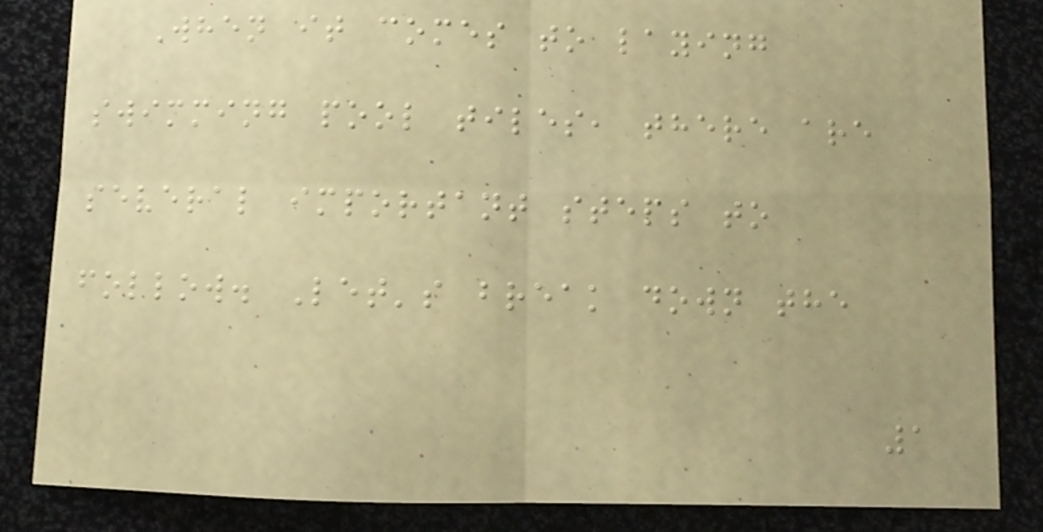When it comes to laying
swimming pool tiles, there are
several important steps to
follow. Let's break down the
1
